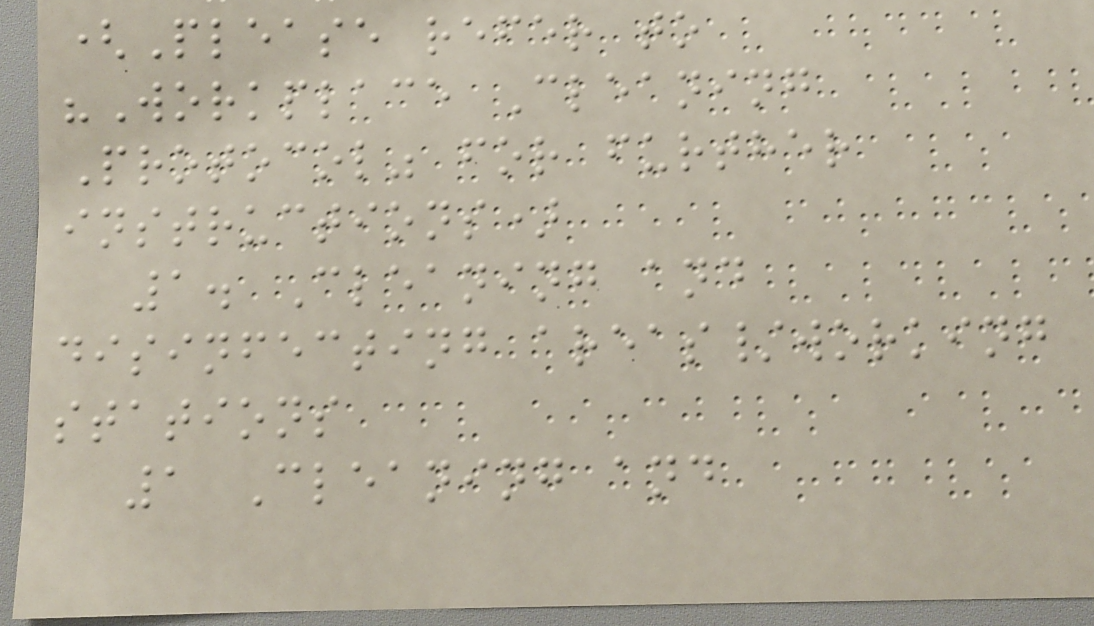(Please refer to
"Workplace Cleaning
Protocol" for further
instructions)
1. Cleaning and
disinfecting areas/working
stations
1 Cleaning and
